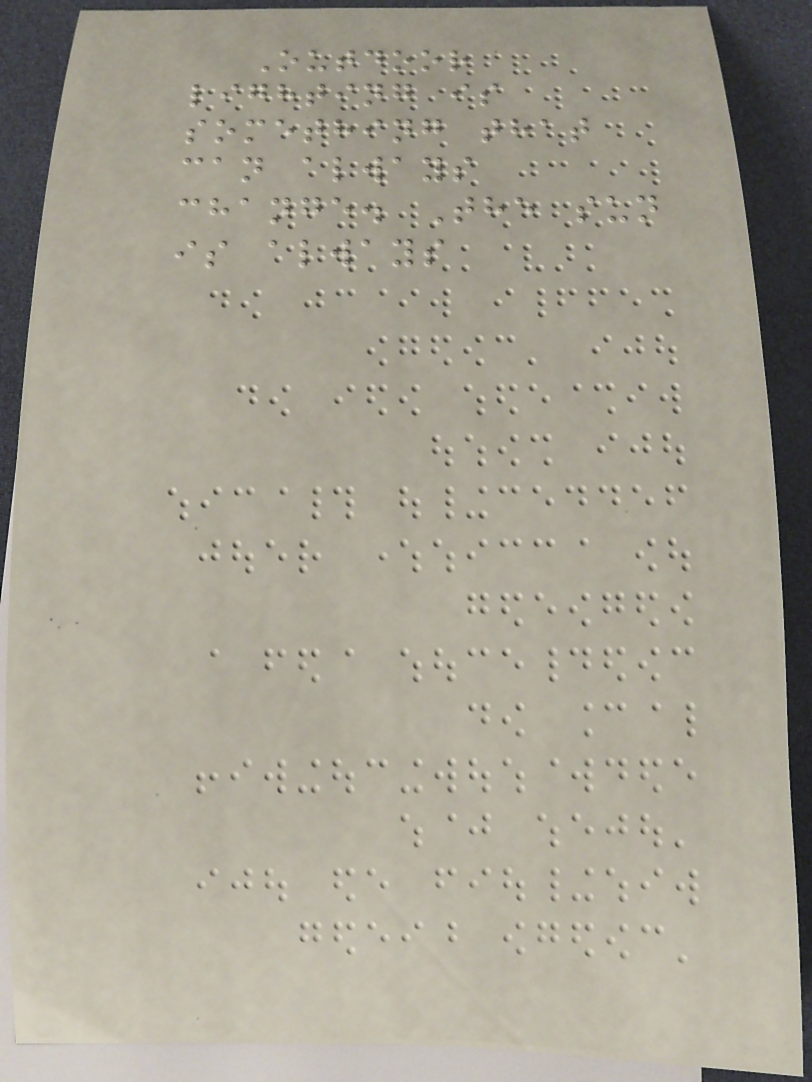Outdoor
lighting is
something that
can always
change. The sun
is always
